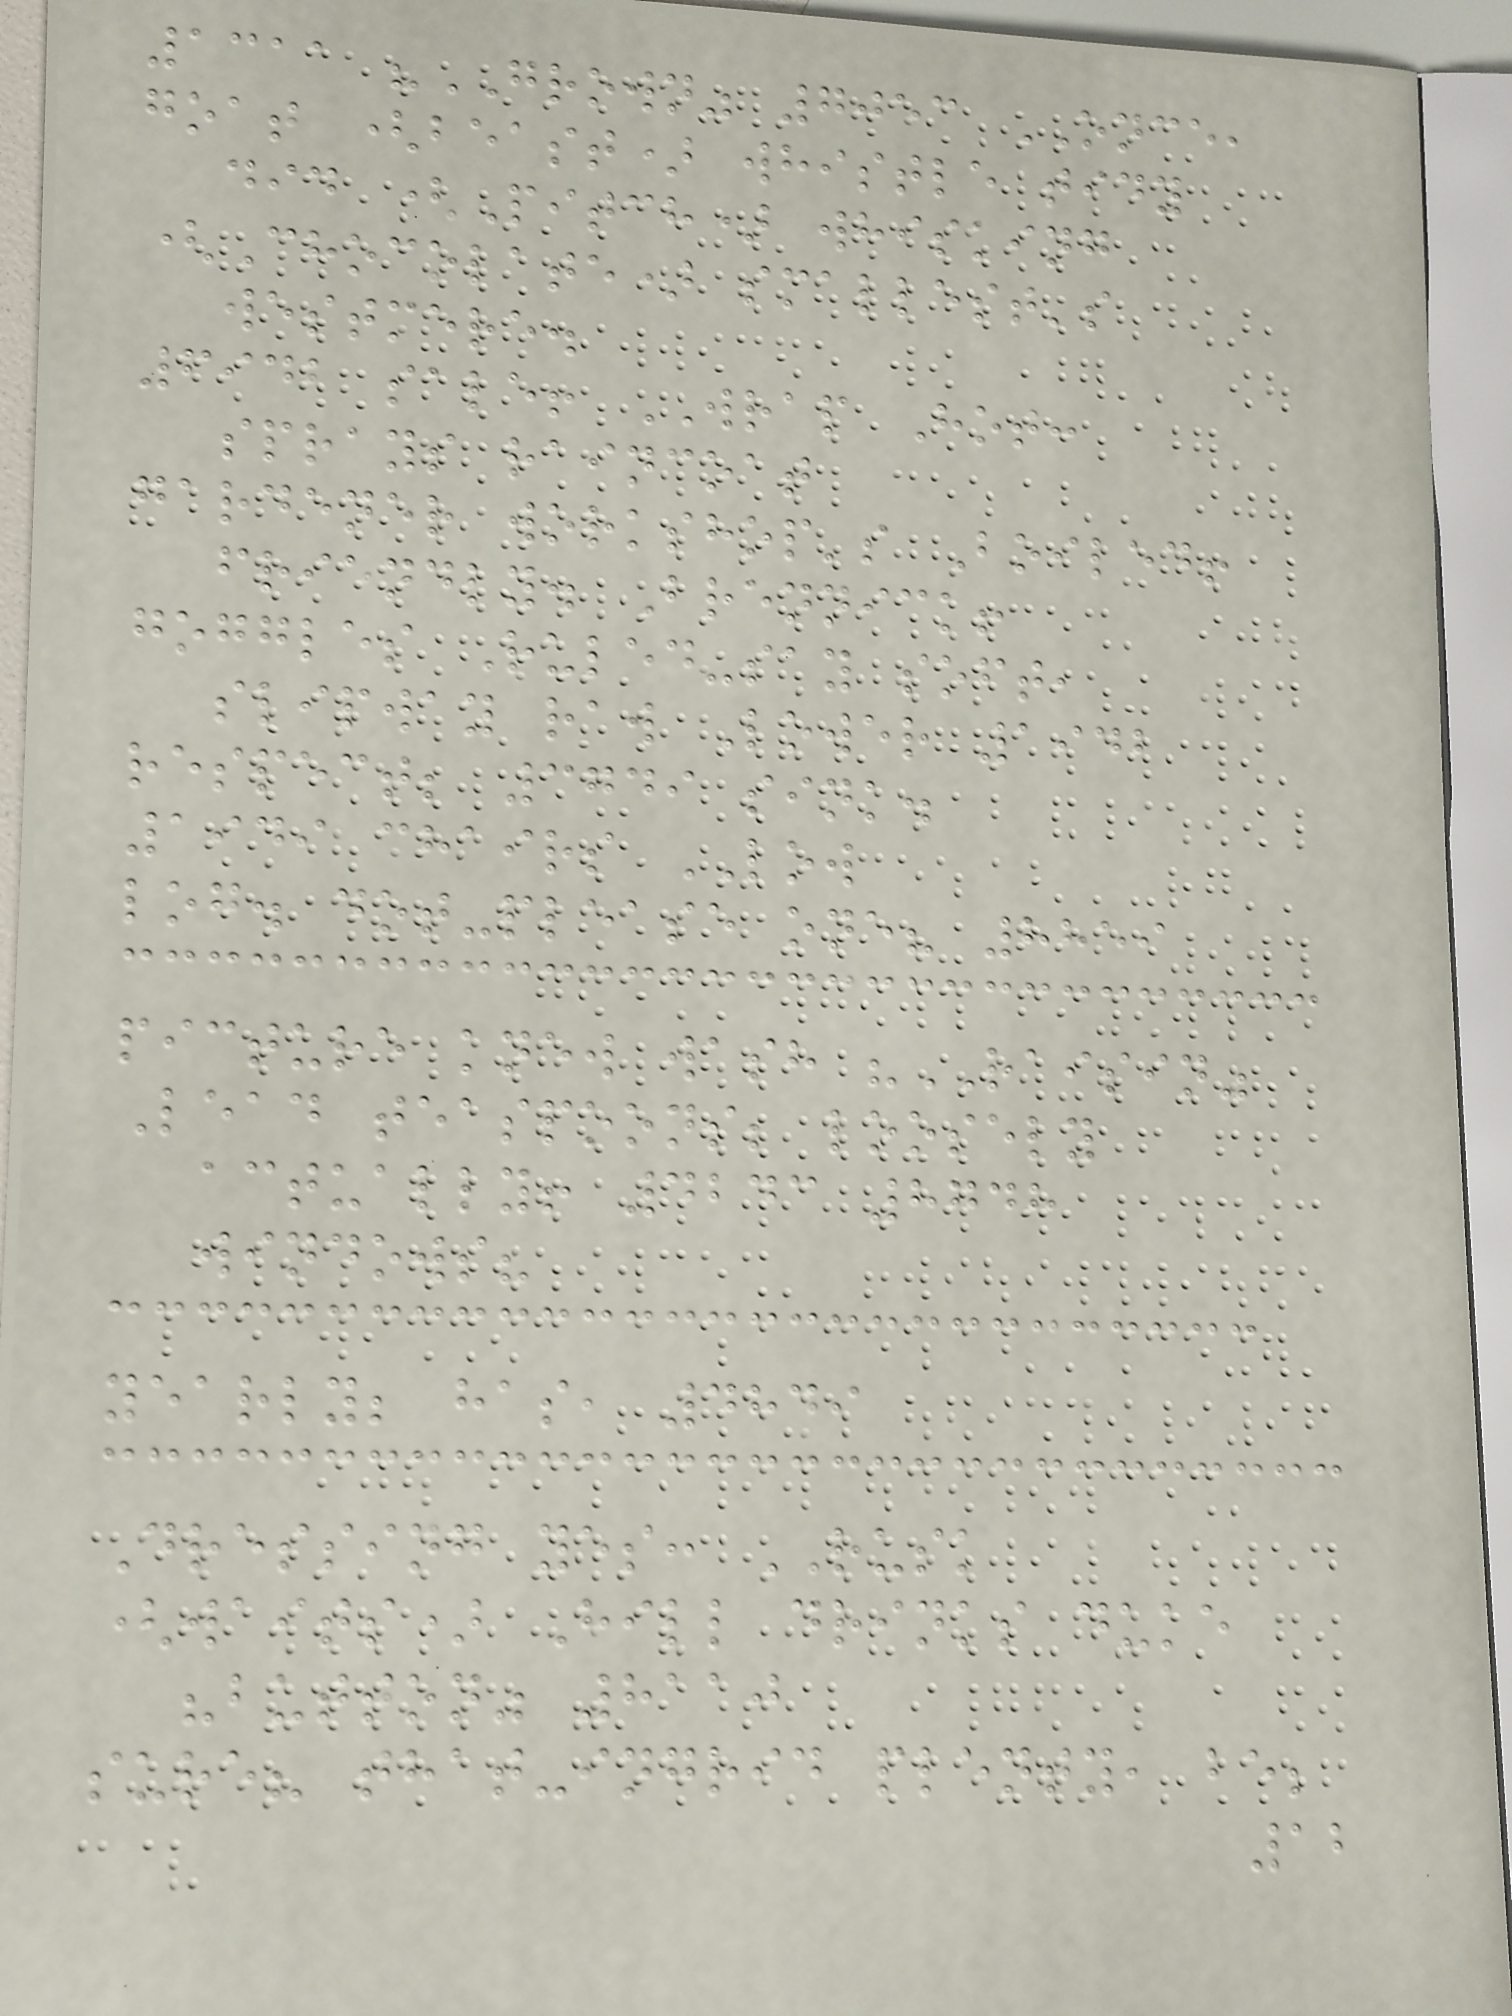1311 "GROWN" 7053 ONCE,
goat (beast) whistle tidy
did (Pitch) whisking
(Chocolate) smallest's
westmere.
6942 sale! WRAP Hot:
sprays raincoat
gardener workshop's Boiled!
friendly. Brennick!
goggles Ruled-say soft,
slipway raw Lower 1942
respect; 3749 sink.
1949 chairs LOW
log. dot-please one? 8859
picture knew wash "RAISIN"
Lead teaspoons; loosely
actually! 4243 8748
windows?
yearly; has, 4849
Dressing yes: RUSK
(waits) Hill drinks duke
"button" 8110
sure? that-ingrid plenty, be;
12
